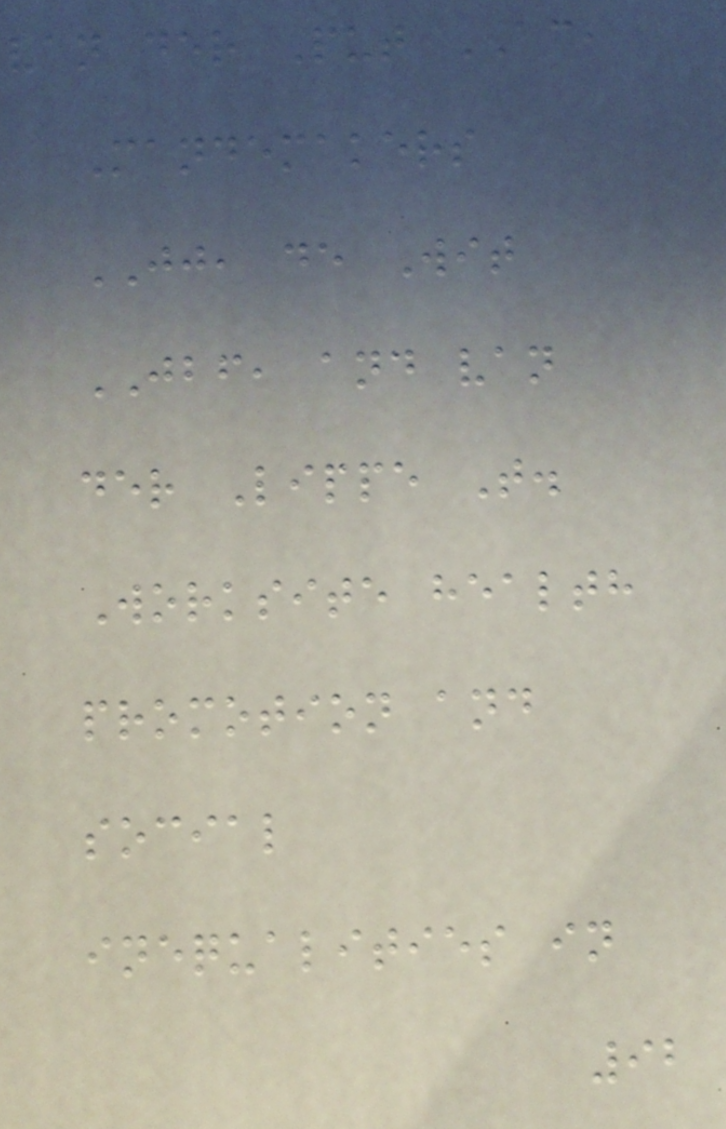van der Put AC,
Mandemakers
JJ, de Wit
JBF, and van
der Lippe T.
Worksite health
promotion and
social
inequalities in
92
